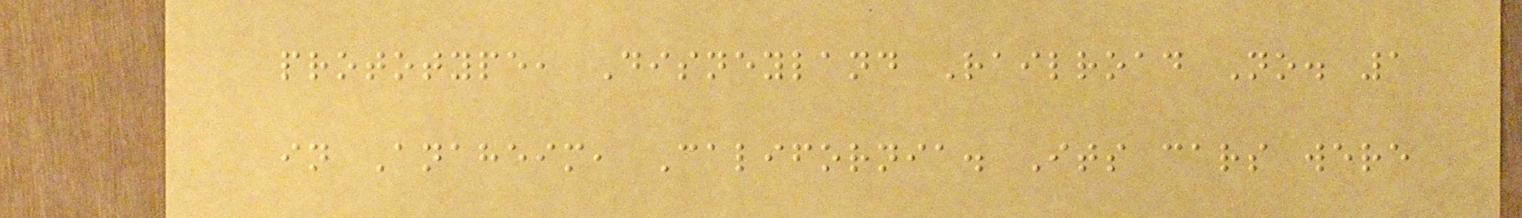prototype, Disneyland Railroad No. 1
in Anaheim, California. Its cars were
